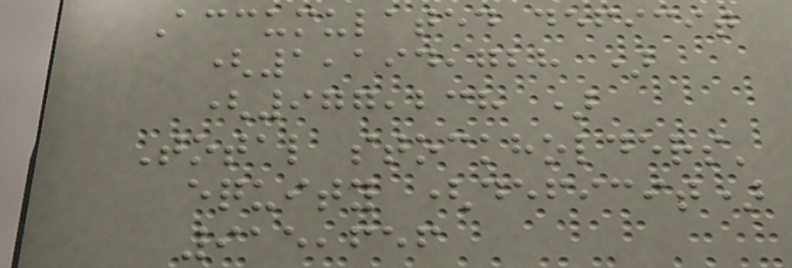Accumulated deficit
(1,194,728 )
(977,238 )
Total stockholders'
equity (deficit)
915,656
